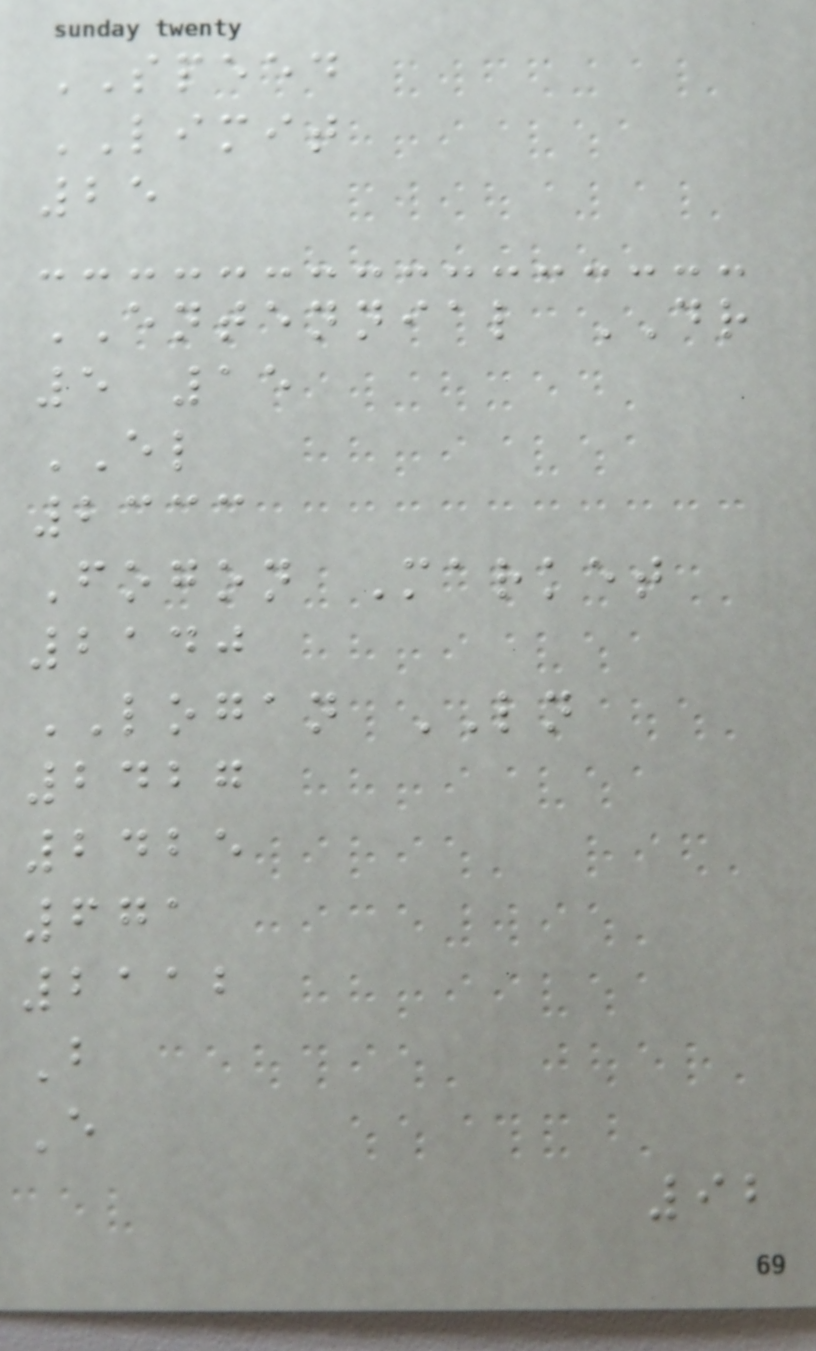SPEED
LIMIT
25
ENTENNIAL DR
5 15
EL
2333
Fogon Market
2140
LOGAN LN
2427
2425
671
2112
B
E
92
